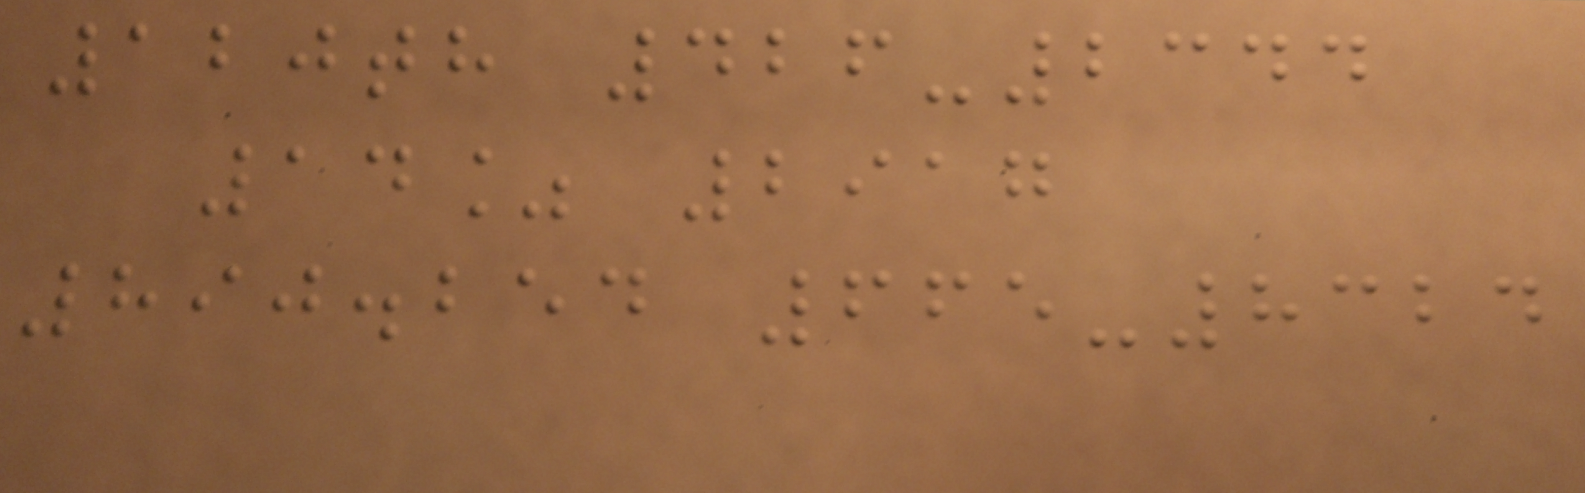120th 426-2344
14% 2917
890.254 665-8324
